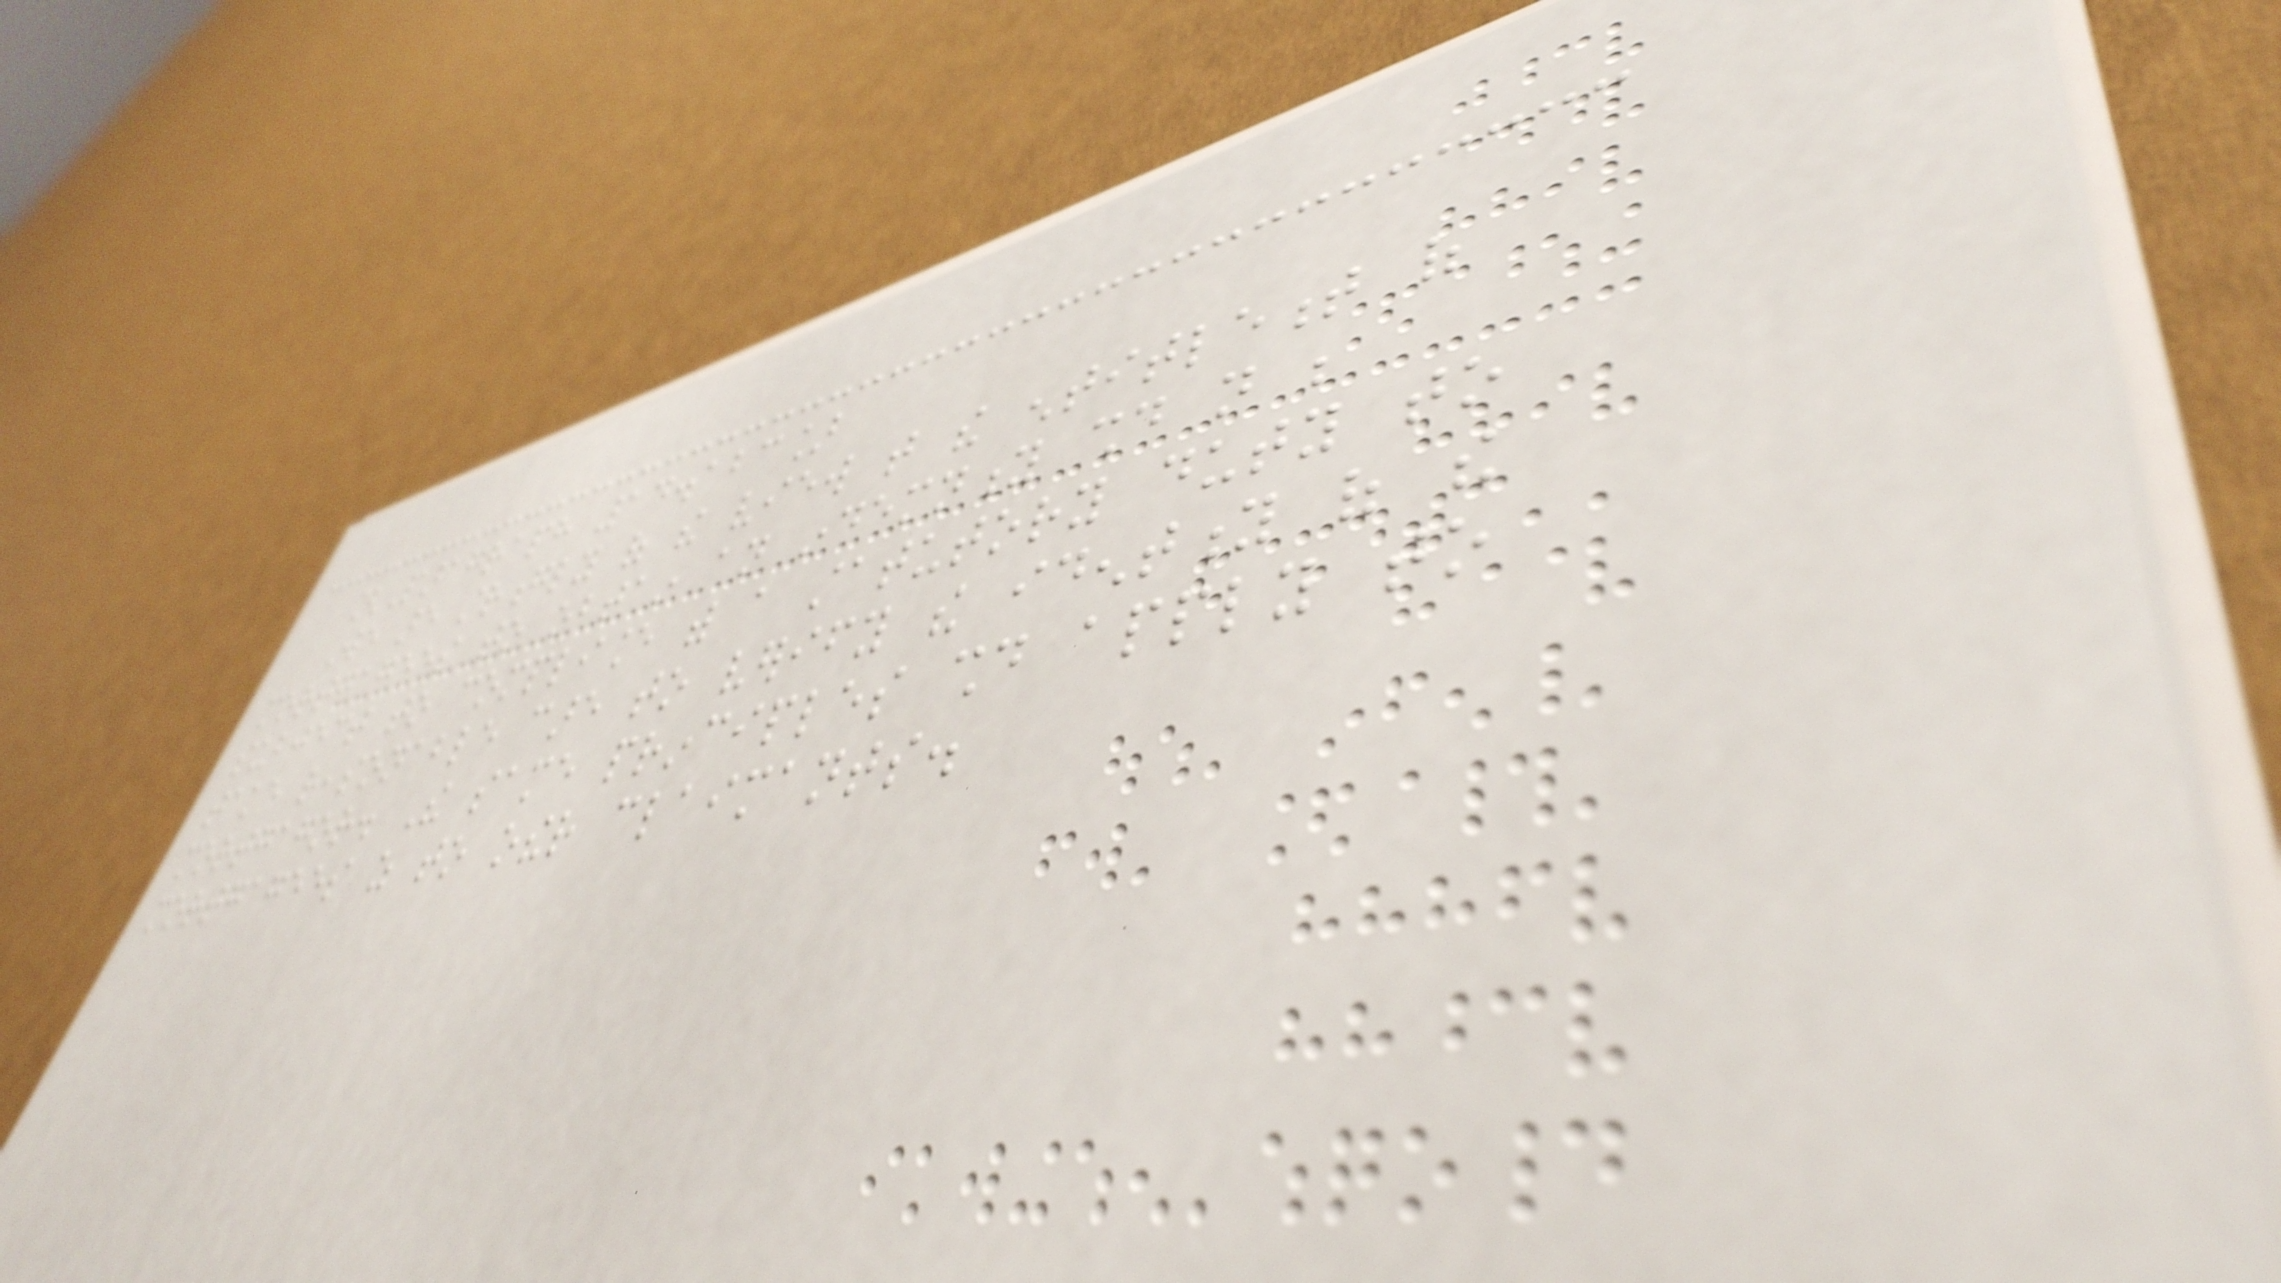[Paragraph 14.123]
We are strongly of the view that the entitlement of
mortgagees to obtain an indemnity should not be
subject to compliance with a statutory duty to
take reasonable care to verify the identity of the
mortgagor. The same principles should apply to
mortgagees as to other claimants.
